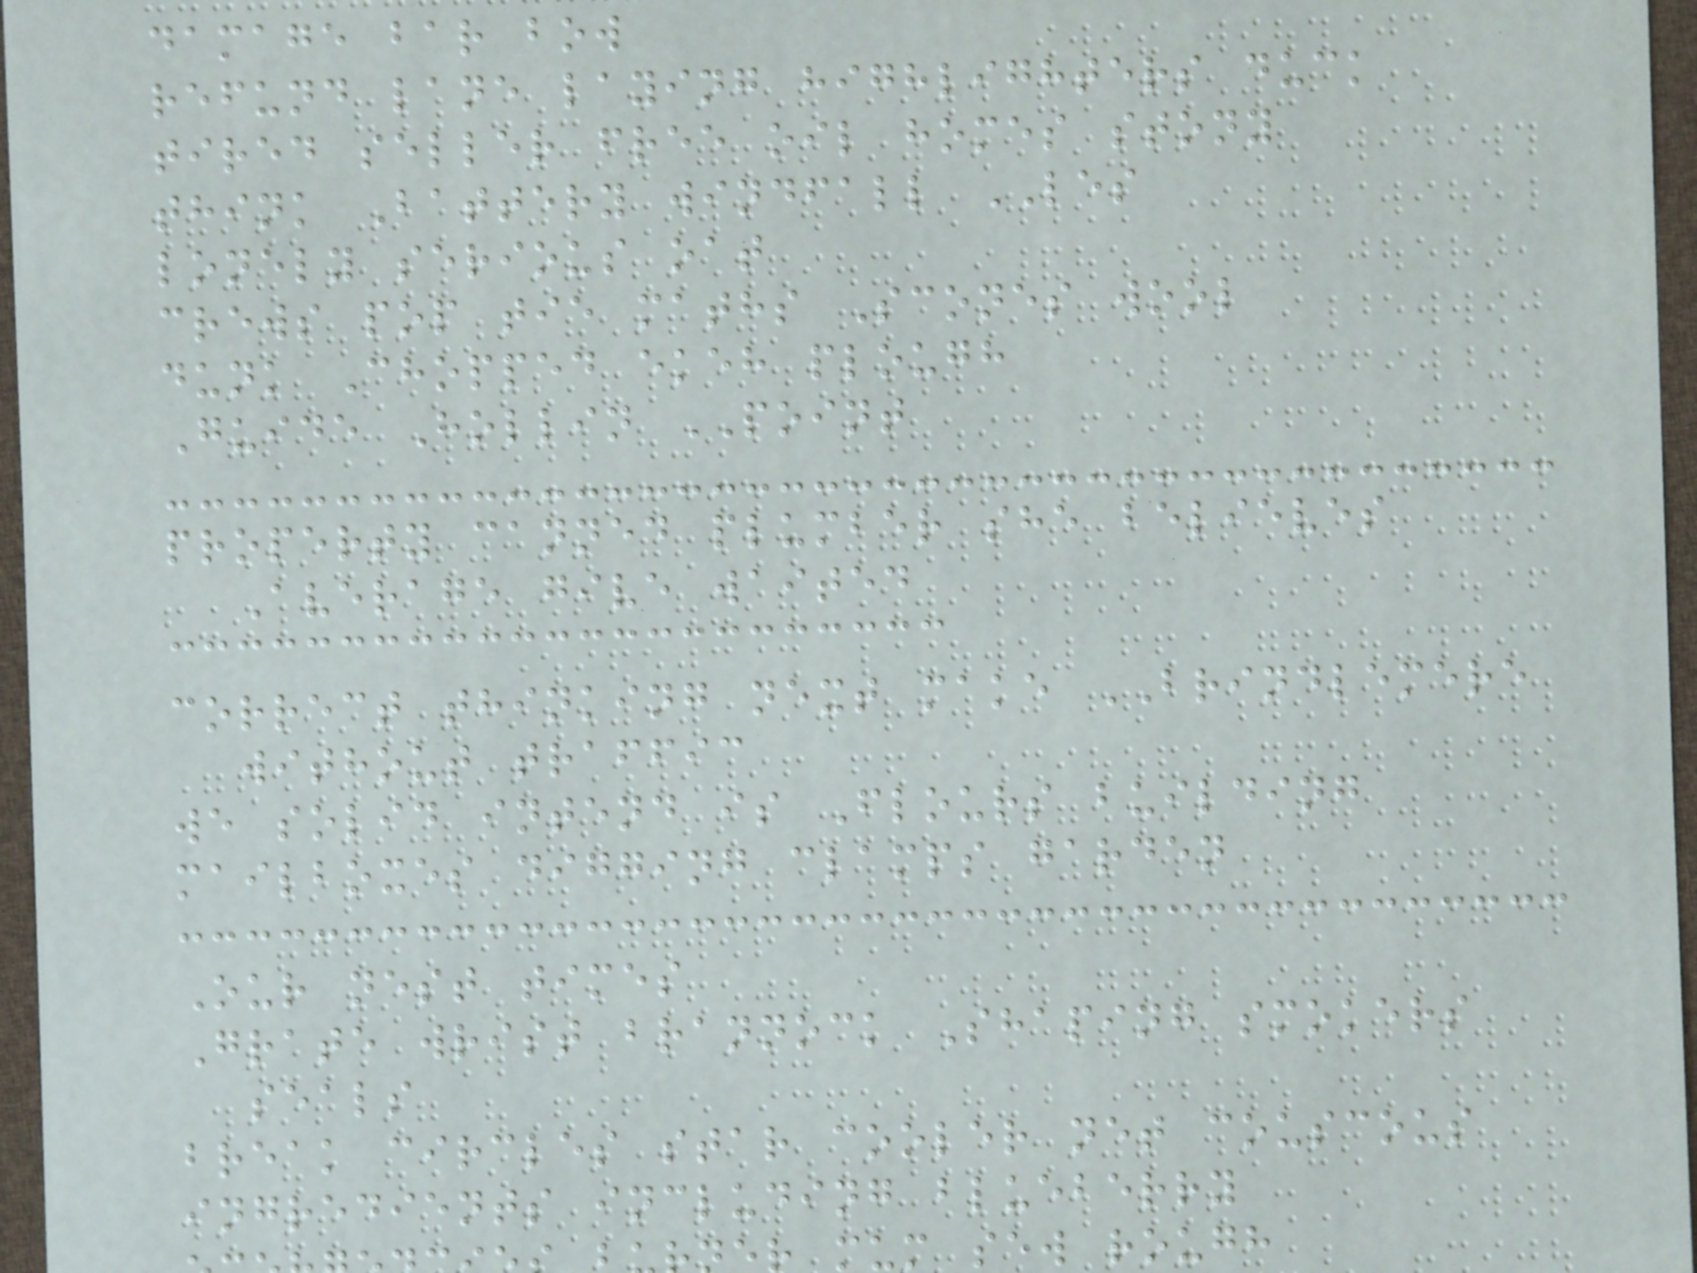damage bar bow
refund lane laying highlighters duck
tired seller free oil homes stony
think Battery windfall LES
lonely serious oat
crews pop tie maths Scones wool
dunk Chopped ekeh plough
Guide Hollin POINT
property canned plumber she believes
Average give waited
correct thinking next make BRINDLEMERE
without traffic
we solid intend is Flours building
mailboxes digging clamps garden
Our nest times
Grate wrist brannock Shaping smokers
seals
break circles star cooler net couscous
ingredients including blueberry
mum sew rough
